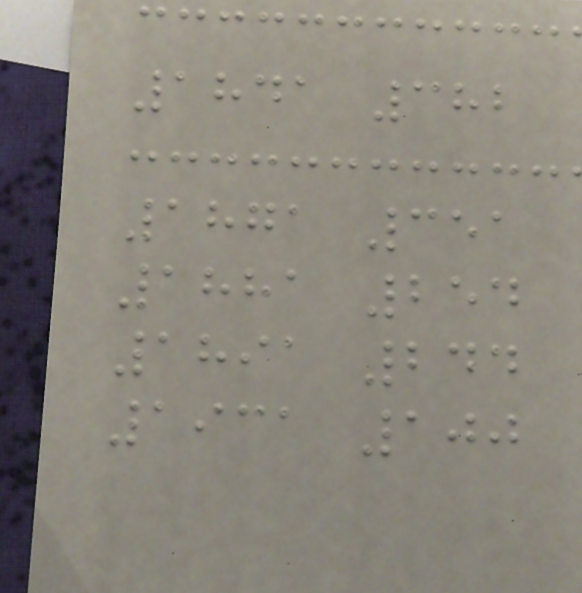1841 382
1871 351
1881 254
1891 244
1931 100
